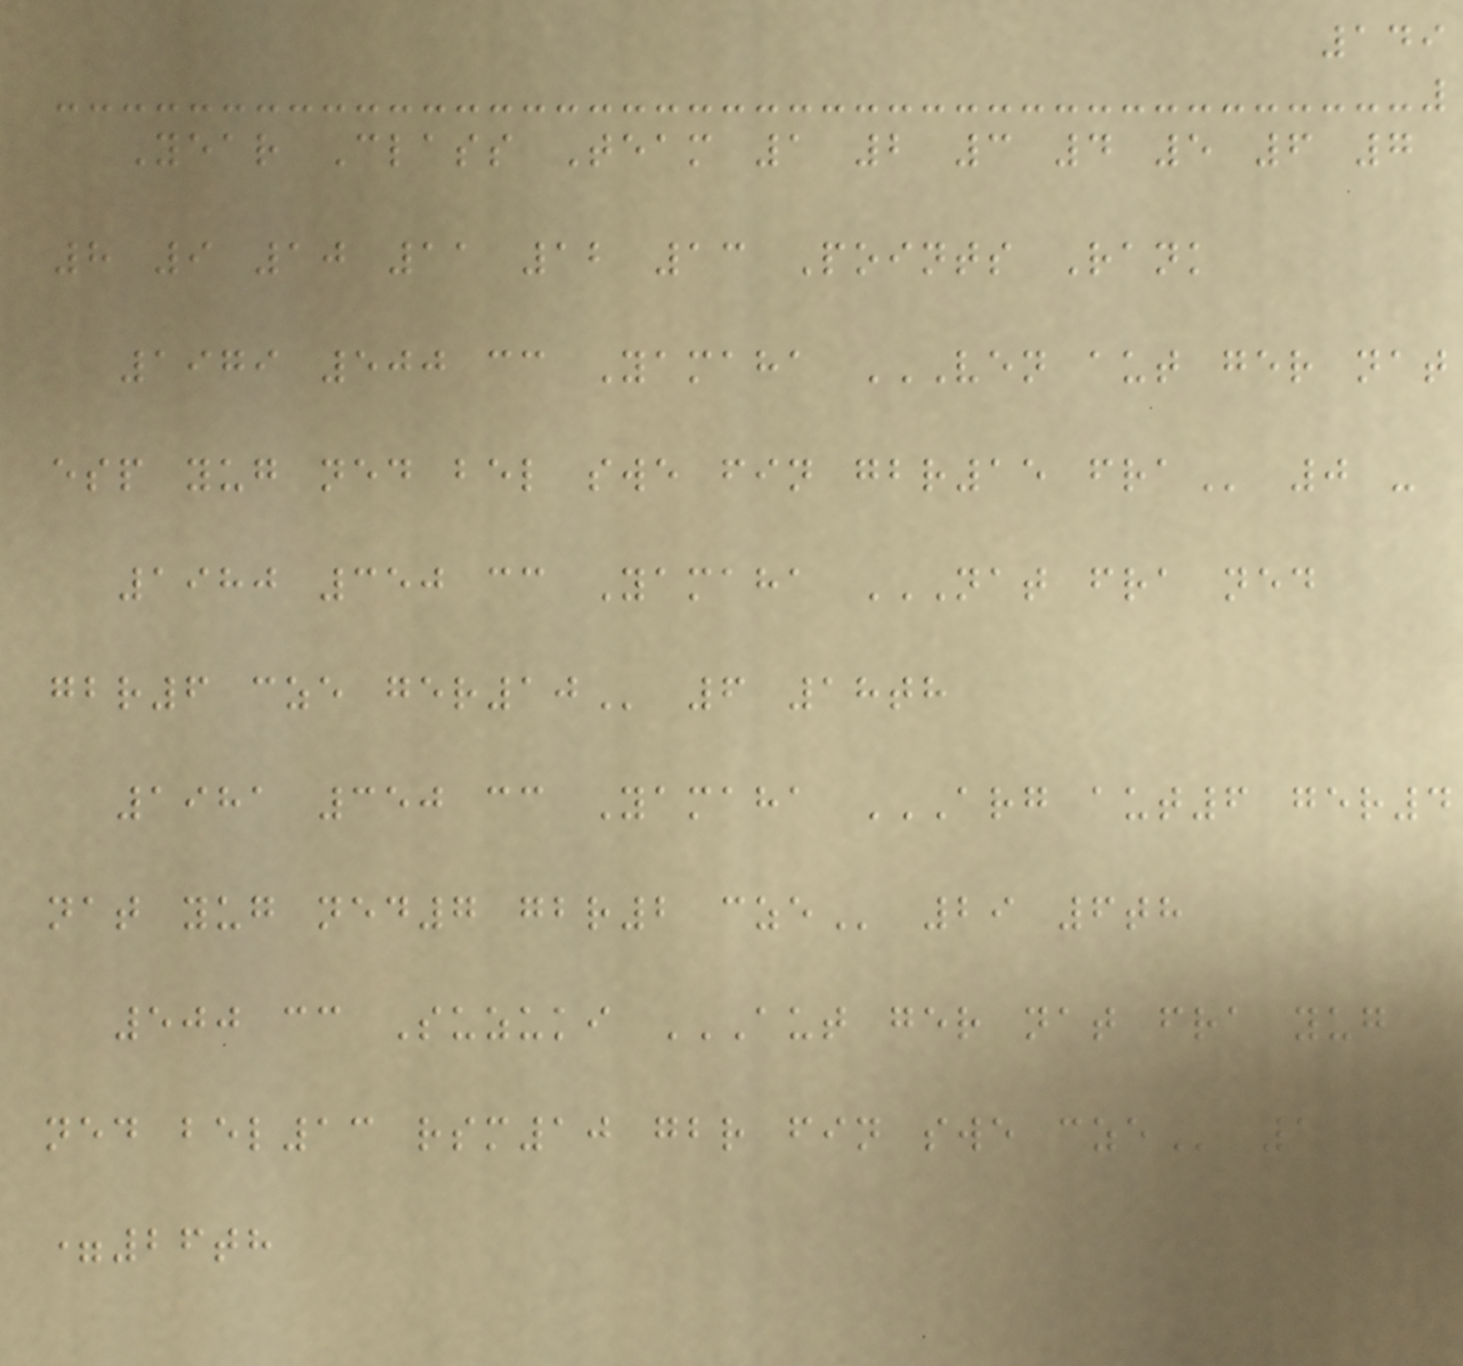149
Year Class Team 1 2 3 4 5 6 7
8 9 10 11 12 13 Points Rank
1979 500 cc Yamaha VEN AUT GER NAT
ESP YUG NED BEL SWE FIN GBR15 FRA 0 -
1980 350 cc Yamaha NAT FRA NED
GBR6 CZE GER10 6 18th
1981 350 cc Yamaha ARG AUT6 GER4
NAT YUG NED7 GBR2 CZE 29 6th
500 cc Suzuki AUT GER NAT FRA YUG
NED BEL13 RSM10 GBR FIN SWE CZE 1
=26th
